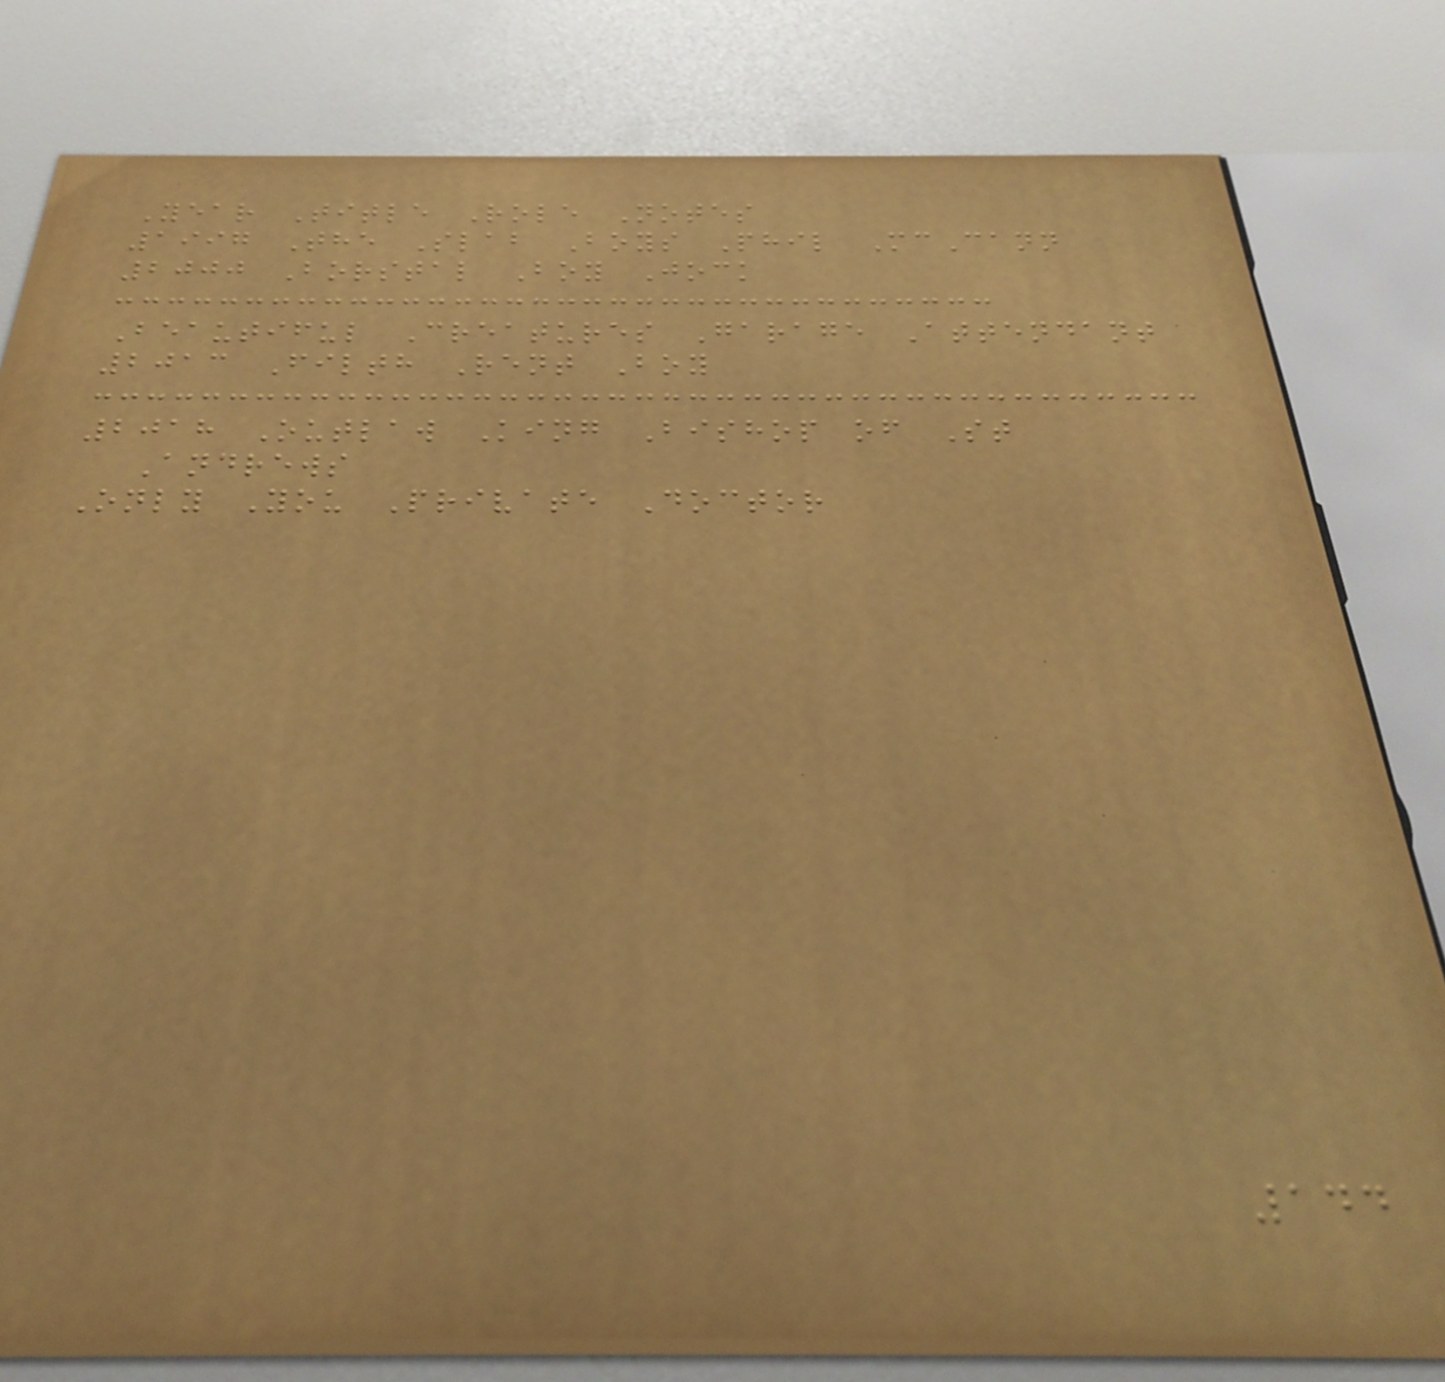Year Title Role Notes
1997 The Slab Boys Phil McCann
2000 Borstal Boy Jock
Beautiful Creatures Garage Attendant
2013 Filth Rent Boy
2018 Outlaw King Bishop of St
Andrews
Only You Private Doctor
144
